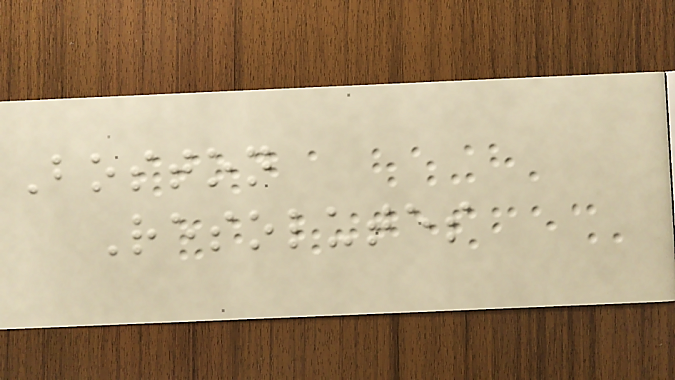Boston
Resolutes
